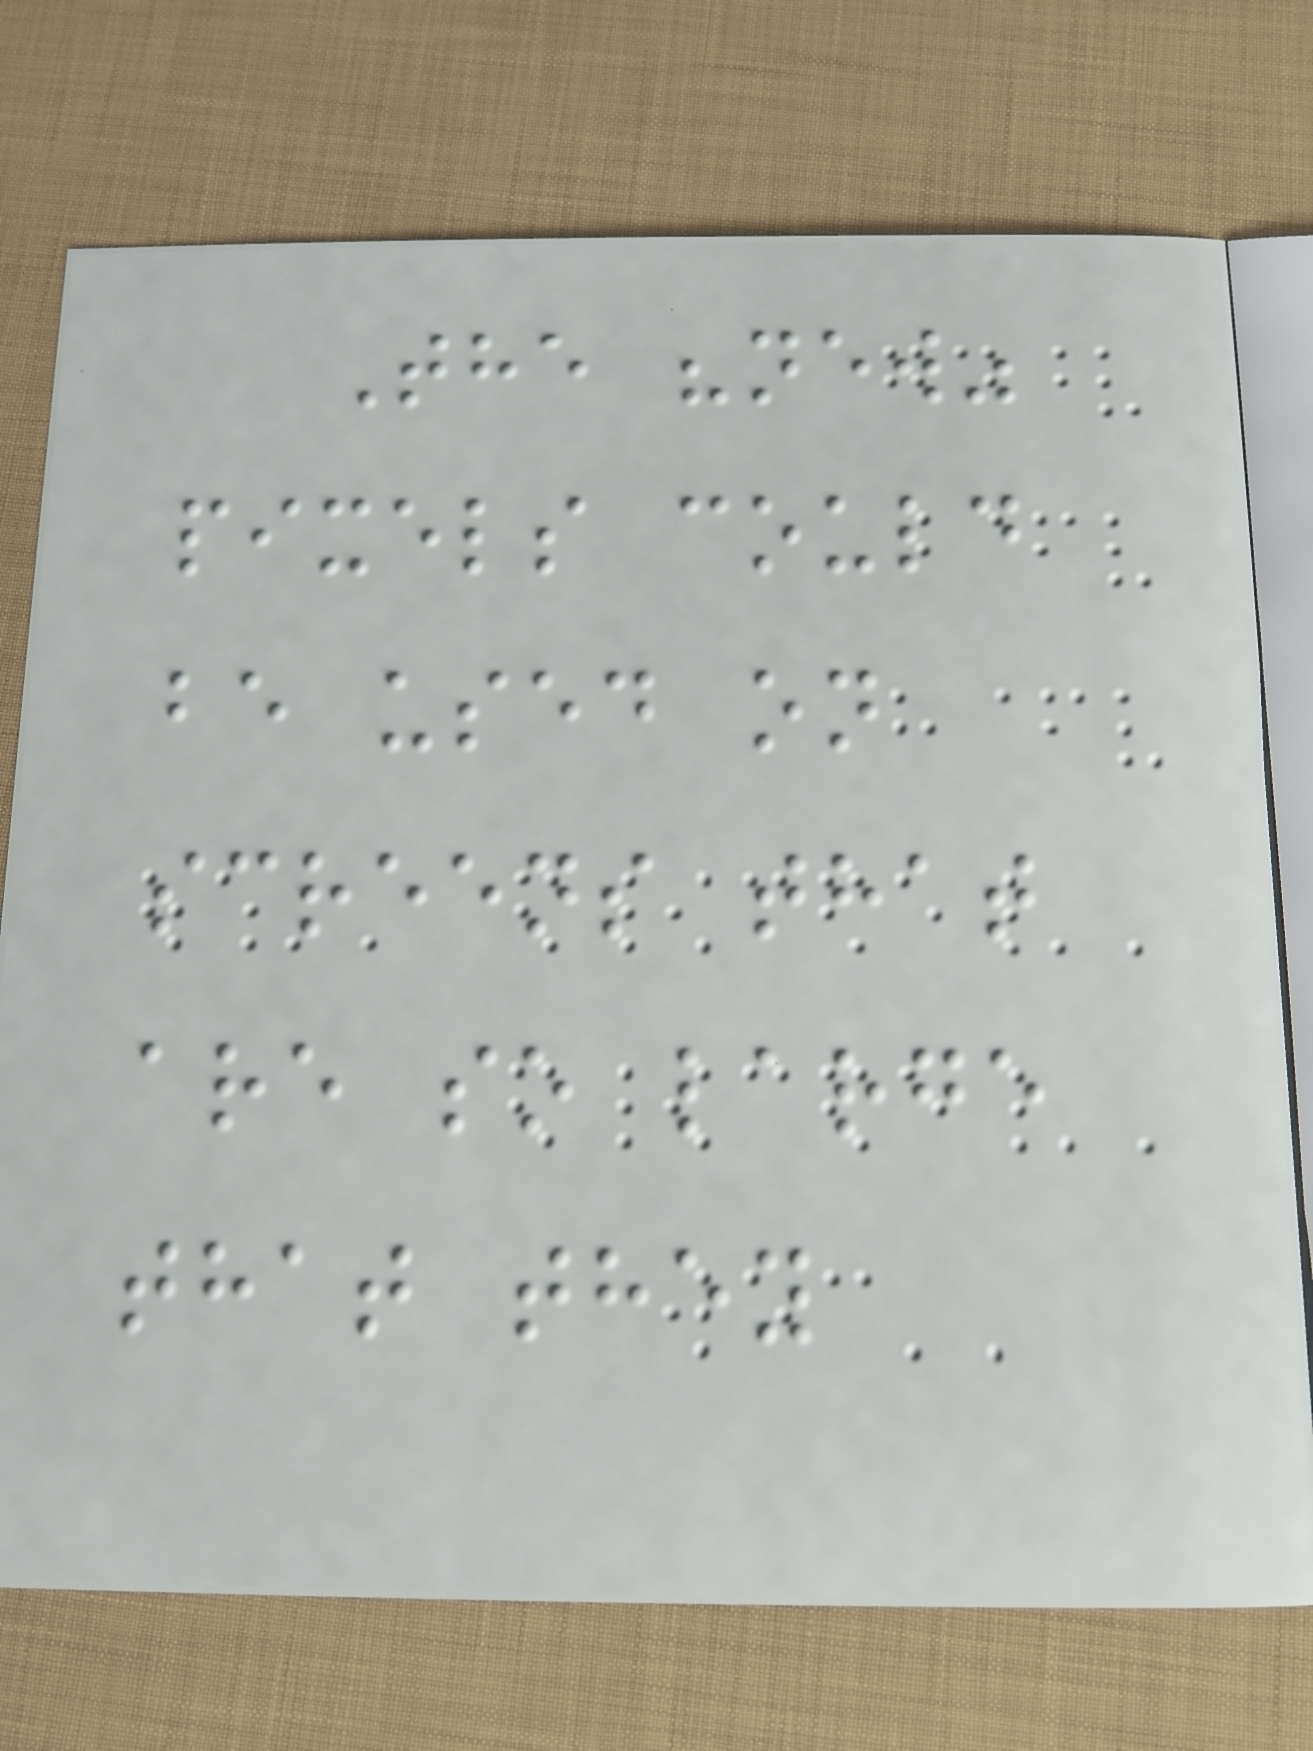The "new"
pixels could
be used on
screens that
are so large
that they
